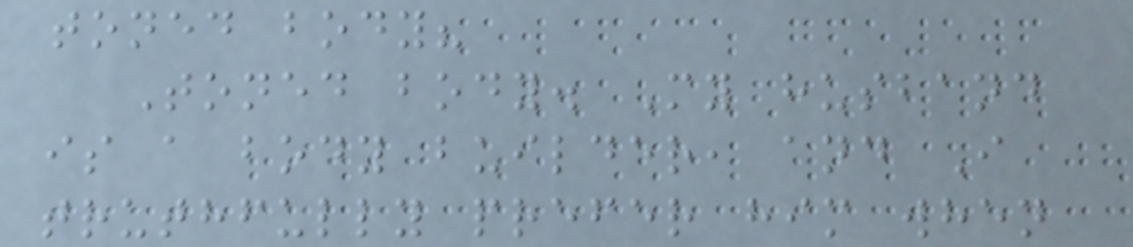toned body?
Toned body. My husband
is a body builder, and I
truthfully prefer him when
